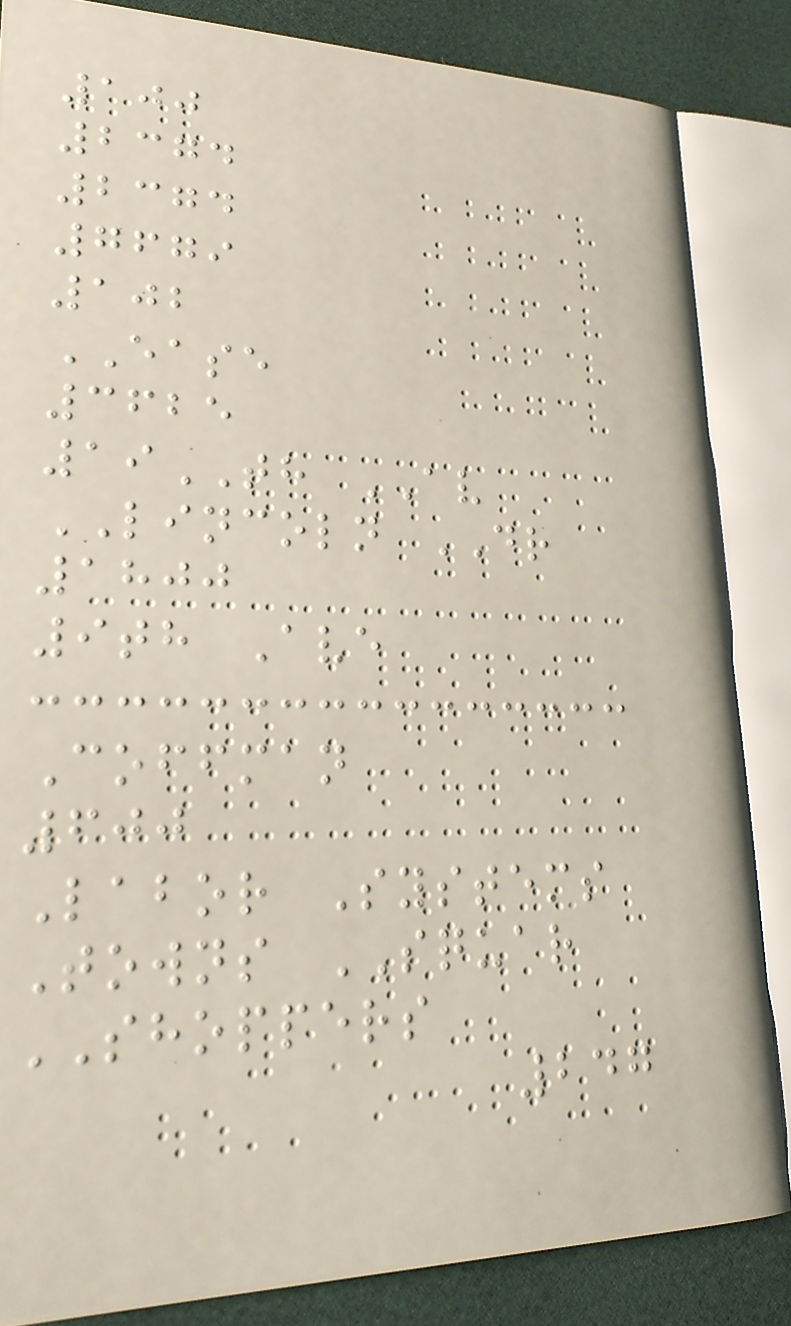100
2374
2374
7679
102
EASE
3625
19TH AV
LINCOLN DR
1800
9th Ave
Coffman
600
Labor Systems
Towns SQUAR
SHOPPERS
247
